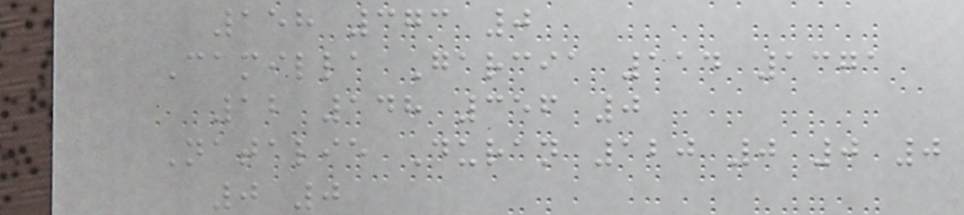158 373 0
Camilla Garcia 114 1371
12 148 356 0
Natalie Duran 120 0 0 0
0 0
